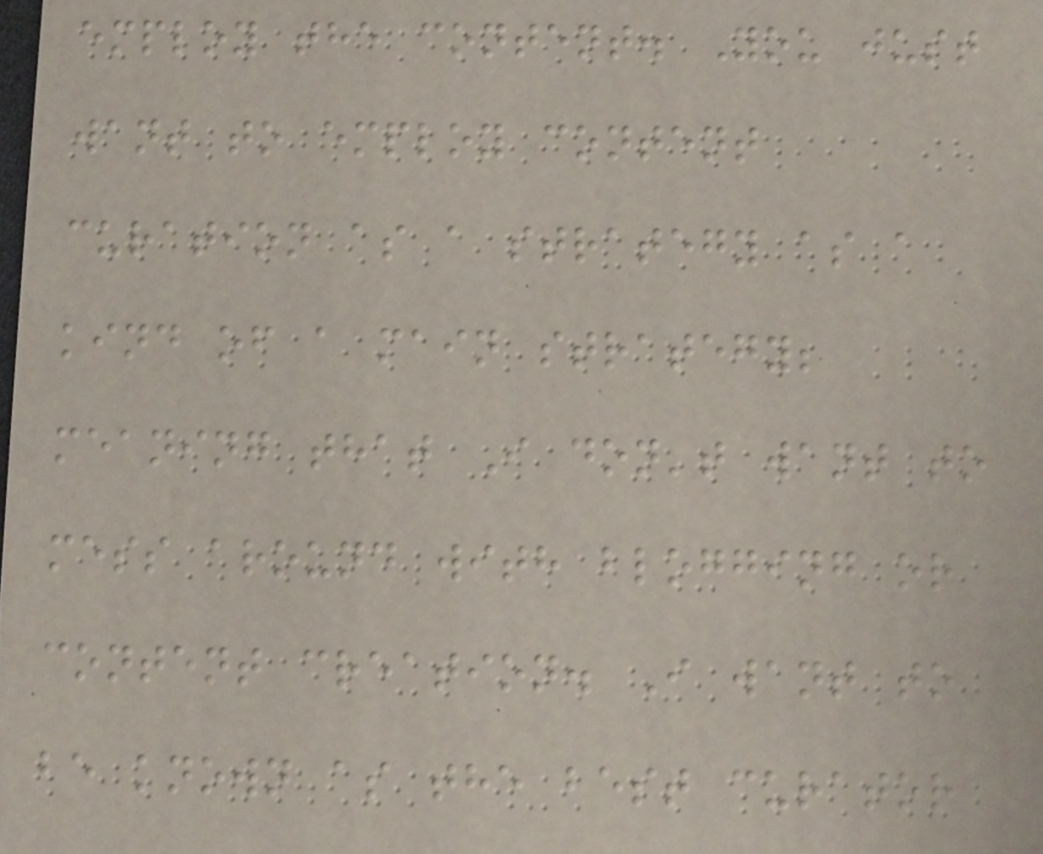employ the content. You just
want to employ content
curation as a strategy as a
kind of a main strategy;
meaning that I don't want to
mess around with blogging or
content creation. I want to
be known as the best curator
